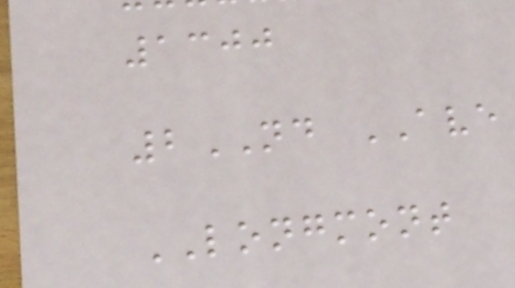1300
2ND AVE
LONGMONT
